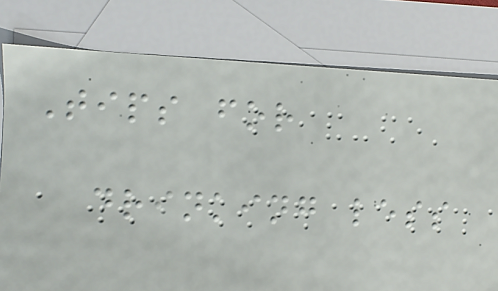Tips for
drinking less
